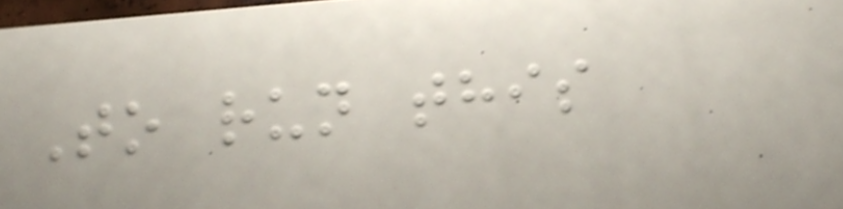To run this
